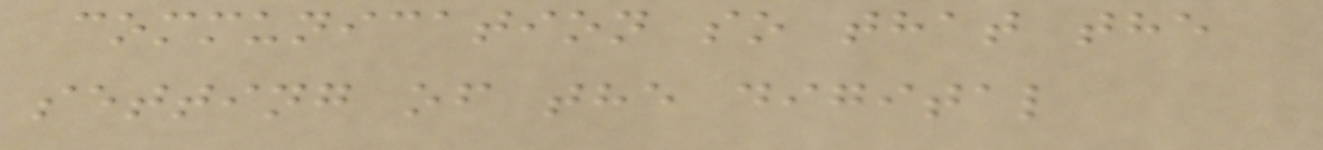communication so that the
setting of the digital
